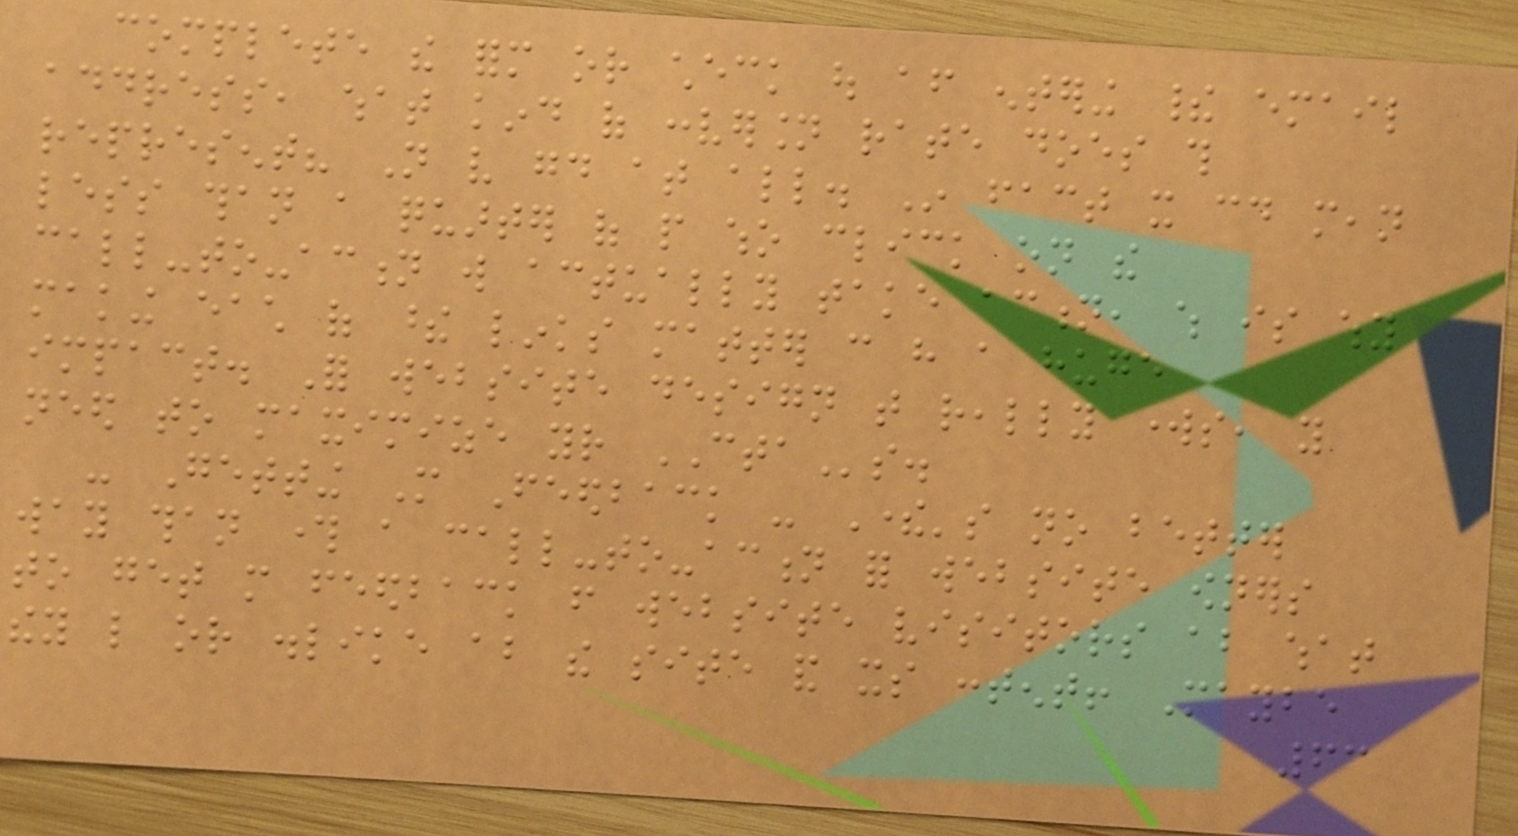complete the form or check out after entering their email
address, what kind of conversion rate does this
represent? Not very good at all. In fact it could mean
less than a quarter of people who click on the
call-to-action will actually take action, which is why
making each of these links matter can have a huge
impact. For website design that really works, you
need to maximize your CTAs.
- Getting More Feedback - There's no better
way than through a call-to-action for website owners
to get more feedback from website visitors about what
they like or dislike about the site and its content! Maybe
63
